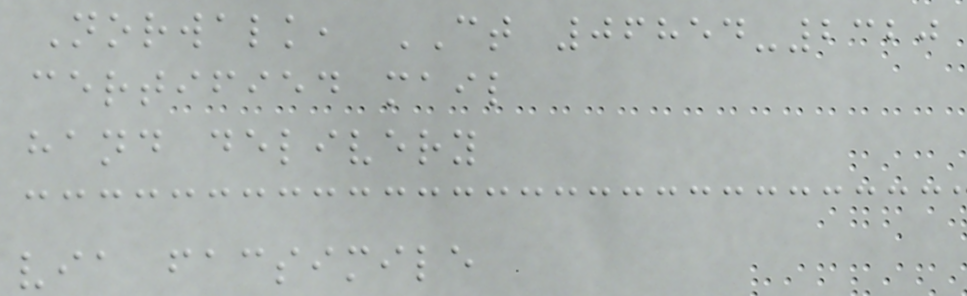Norwalk, CT 06854-2320
certified mail
hand delivery
via facsimile
